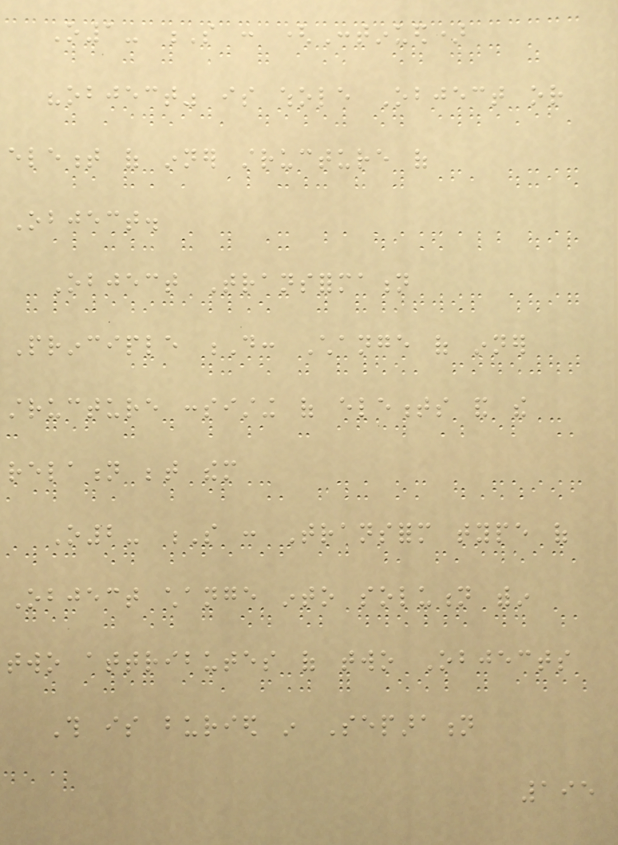O1- S : (Continued)
"object" is whole Object or
element of inner structure of
Object.
Object Transformation
Principle D: Change of inner
structure consisting of elements and the
relation between them
O2- S : Transform type of
Object change into solution within
two attributes of two Objects
This is buried in Separation
195
